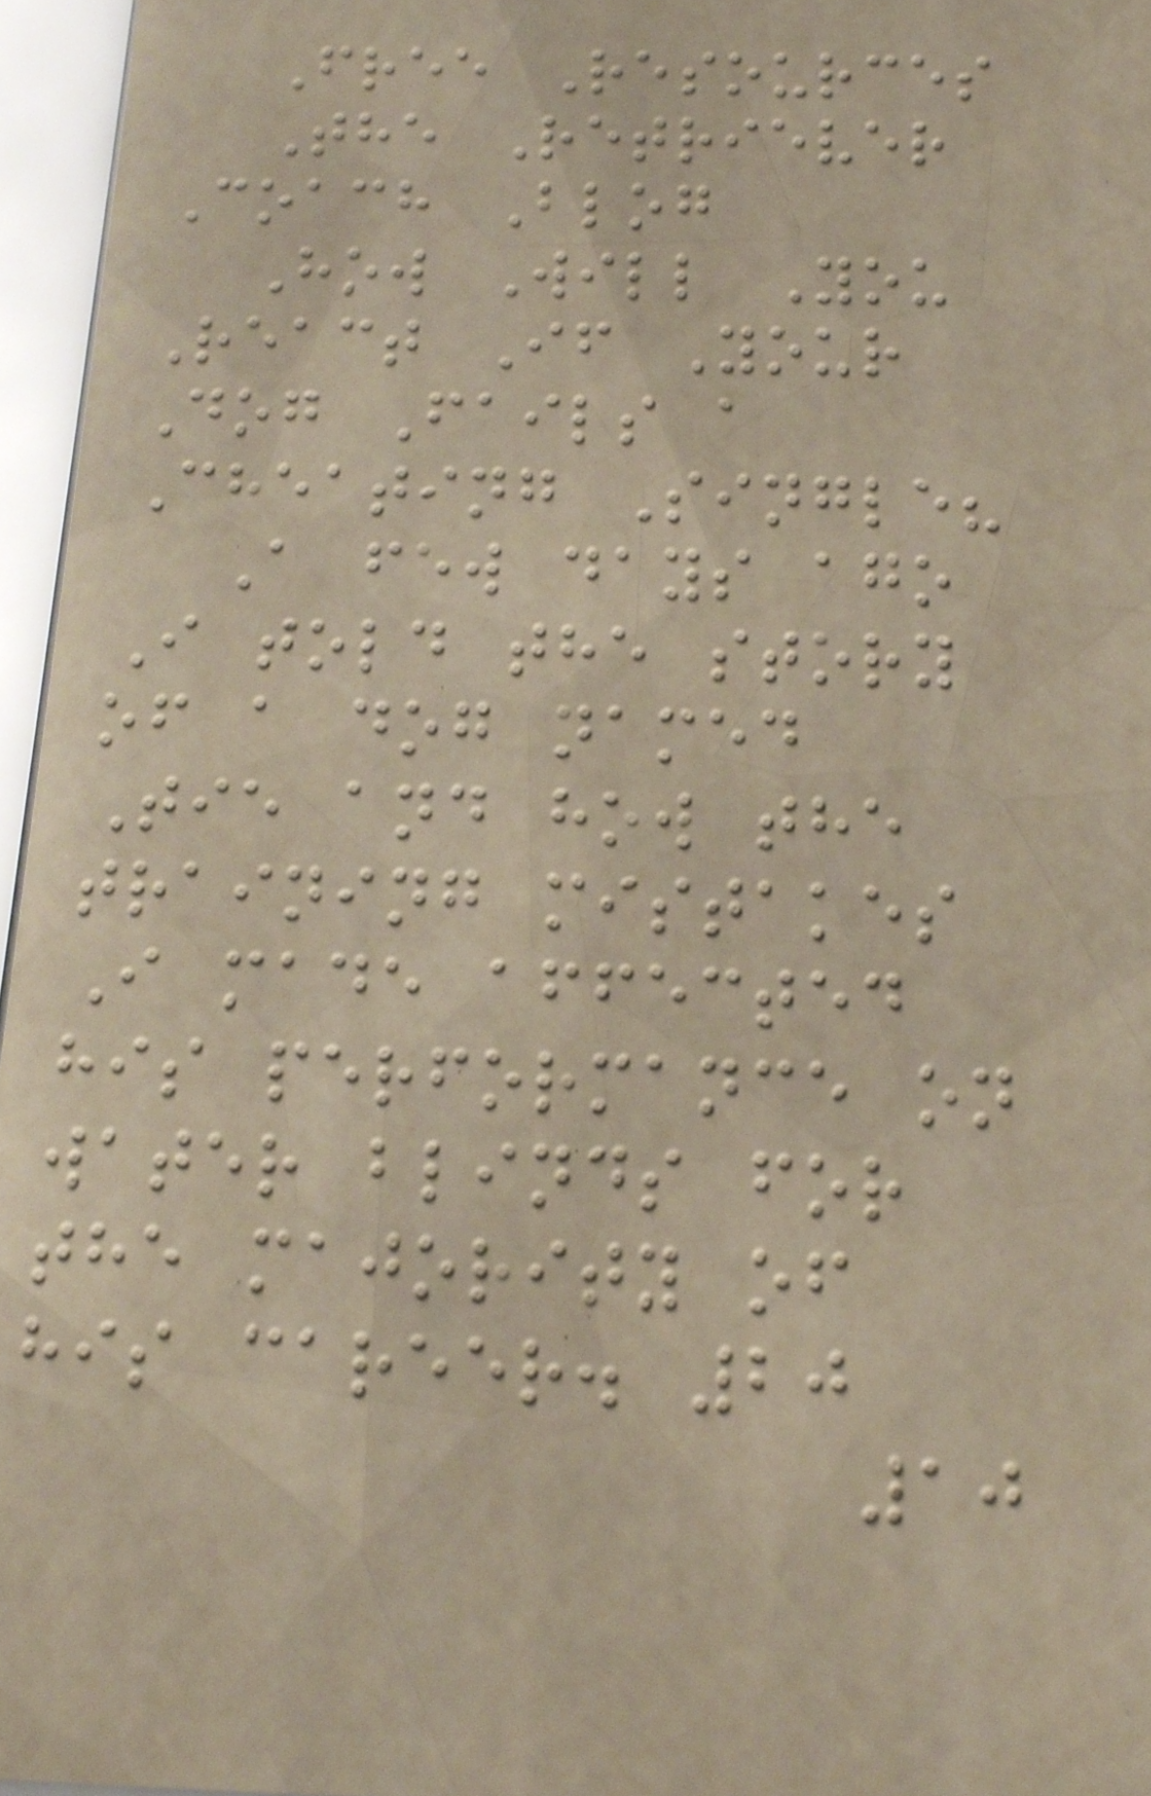Free Resources
The Retriever
Coach Blog
How Will You
React If Your
Dog Fails a
Cheating Single?
A few days ago
I told the story
of a dog named
Tie and how the
training mistakes
I made affected
his performance on
water blinds for
the majority of
his career. 20
10
